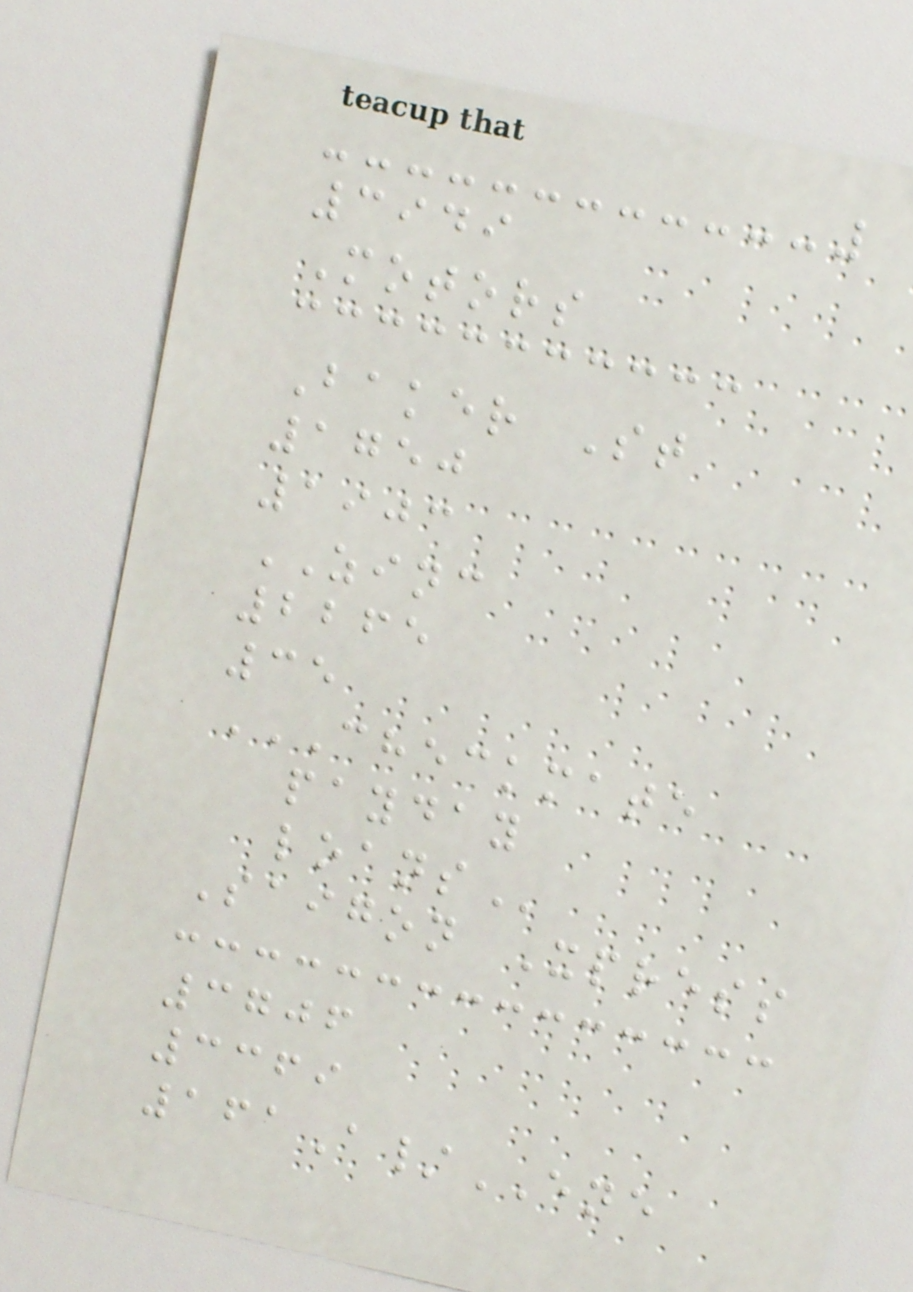3949
Motors
Baker St
1750
1903
ZINC
2265
35
CHECKMATE
PAYDAY
LOANS
Saigon Xpress
3706
3369
161A/ENE
